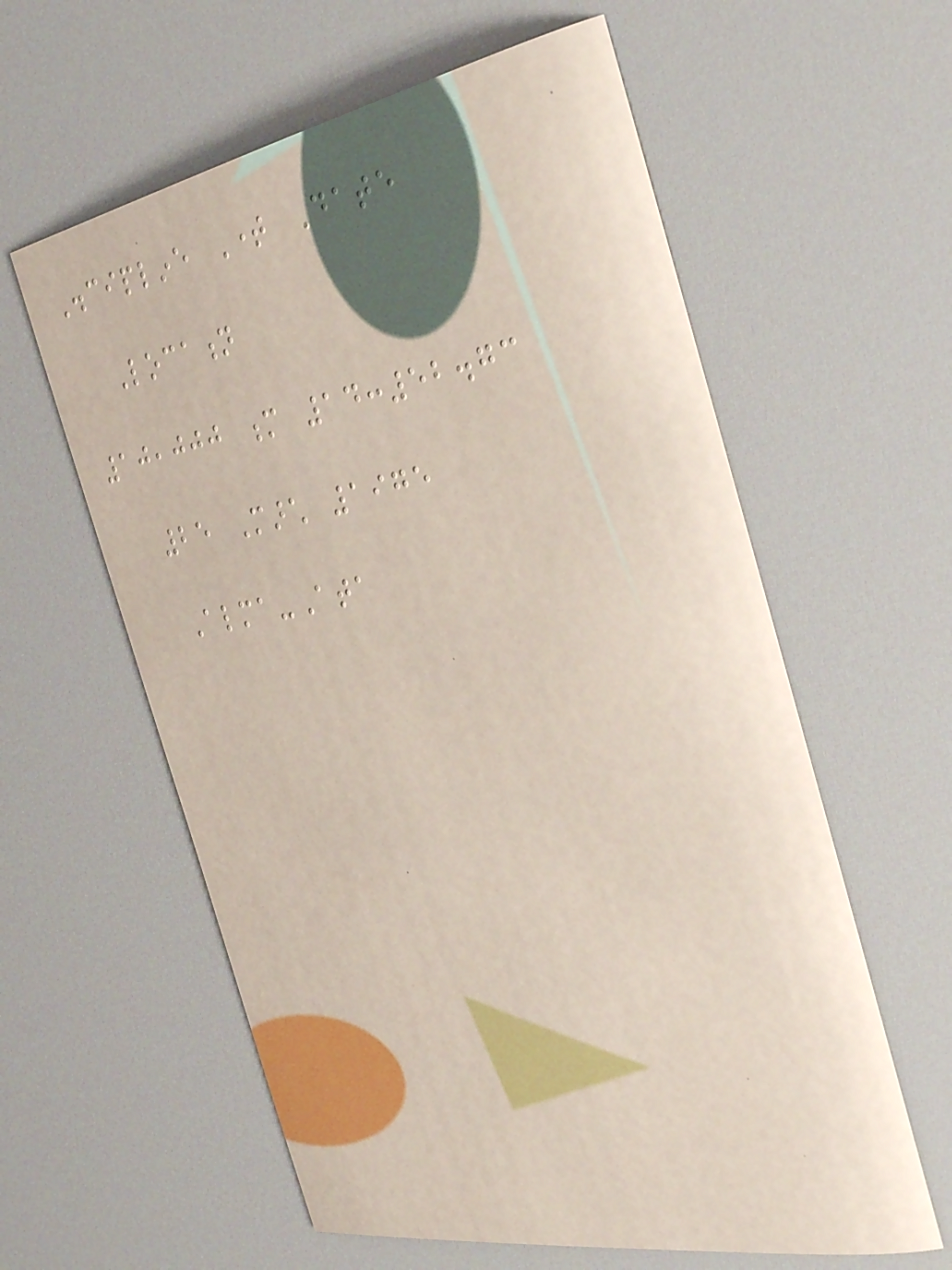Discipline Time Date
Location
10,000 m 14:52.73
25 March 1975
Alma-Ata
